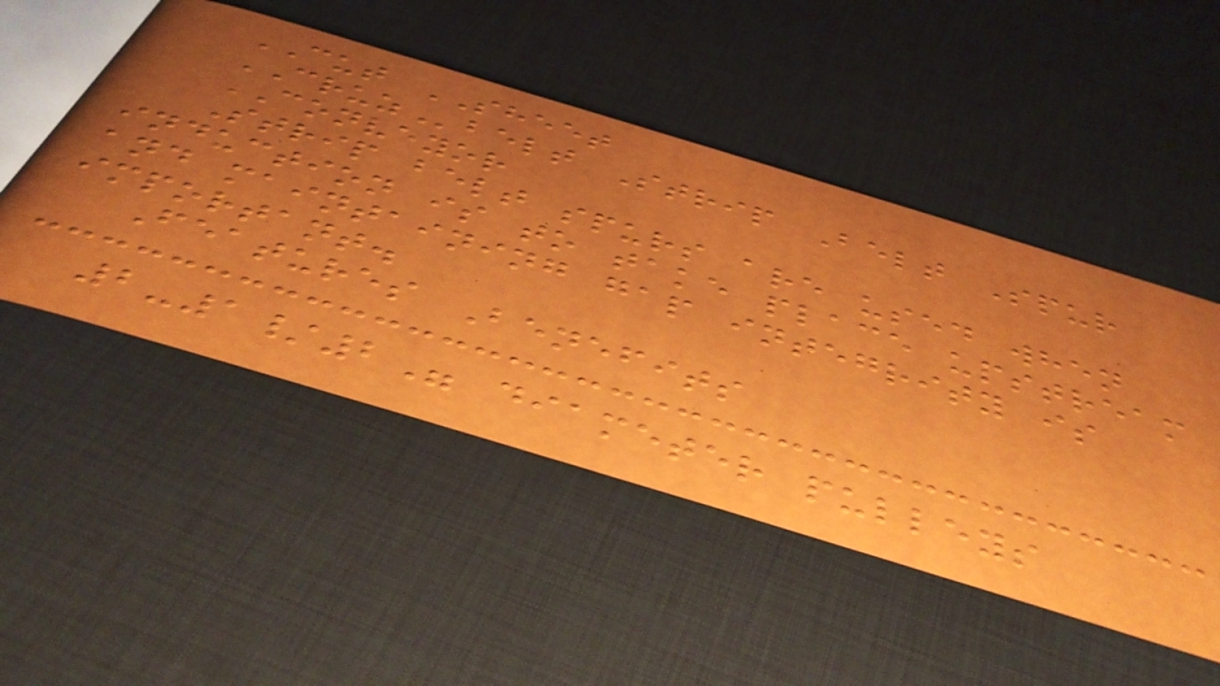CUT SHEET
CRUZbelt Strip Belt Spur
CONVEYOR
Strip belt spurs are used when
induction is to take place upstream
and maintaining gap integrity is
important.
Features Benefits
2-1/2" diameter pulleys
